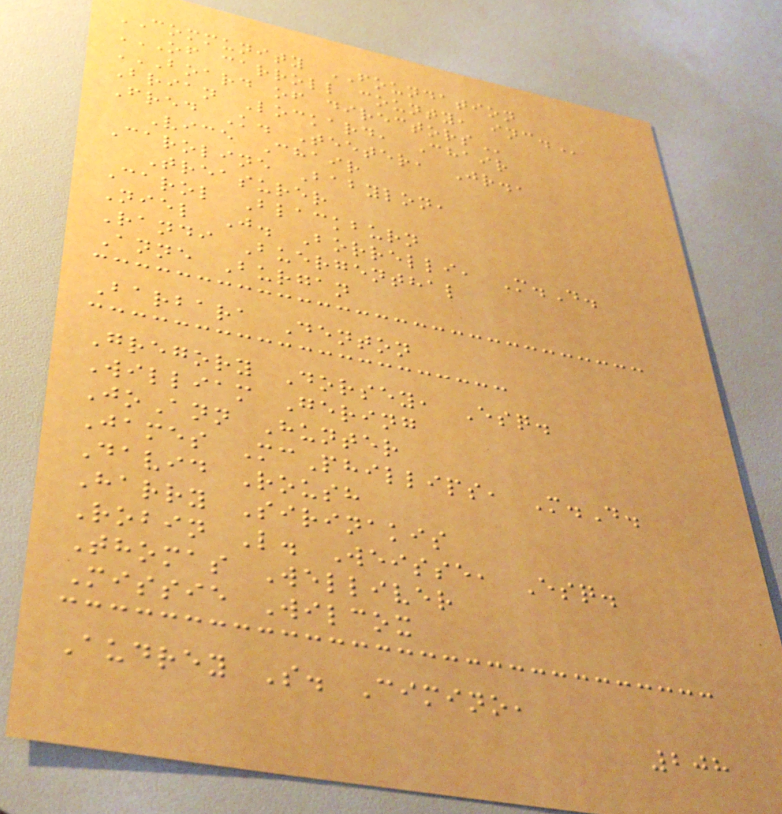COMMUNITY FOUNDATION
OF CARROLL COUNTY, INC.
BOARD OF DIRECTORS
Brian Lockard, Chair
Fred K. Teeter, Jr.,
Vice Chair
Caroline Babylon,
Treasurer
Carol Blackburn
Niel J. Borrelli, M.D.
Randi Buergenthal
Anne Burgan
Barbara Denton
Gregory Dorsey, Esq.
William Gering
JoAnn Hunter
James McPhillips, M.D.
David Roush
Harry Sirinakis
Robin L. Weisse, Esq.
Thomas Welliver
Missie Wilcox
Audrey S. Cimino,
208
